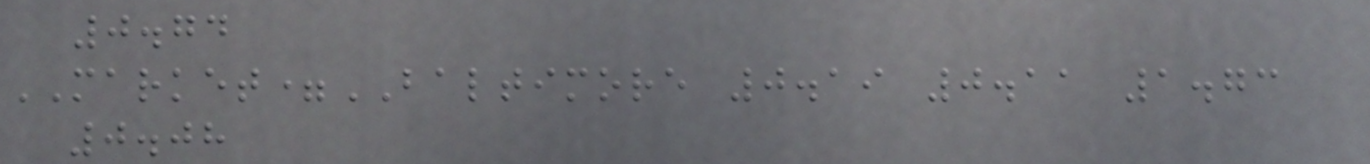0.74
MARKET=BALTIMORE 0.19 0.11 1.73
0.08
